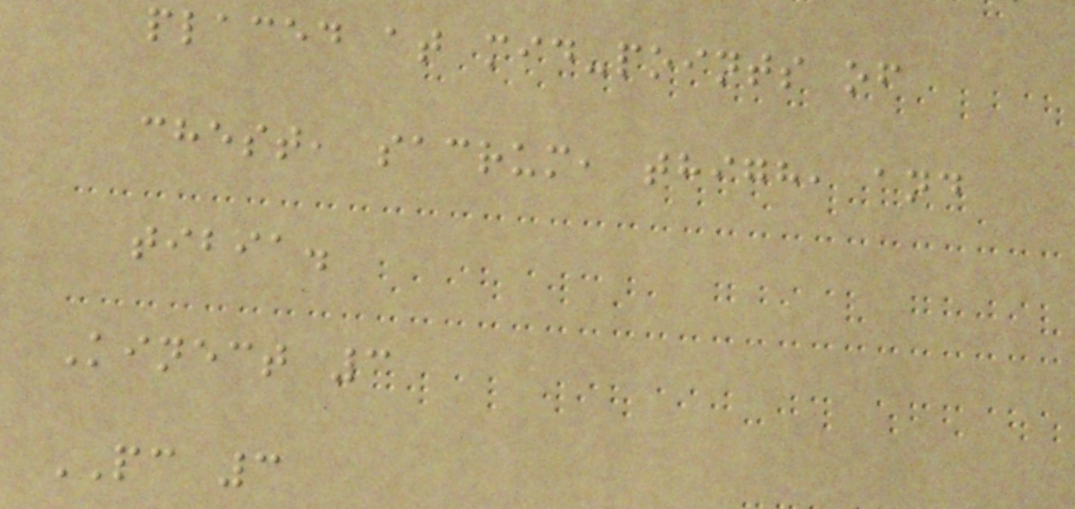placed at mid-points of
chest, sacrum, thigh, and
tibia.
Kinect 3
PC 3
